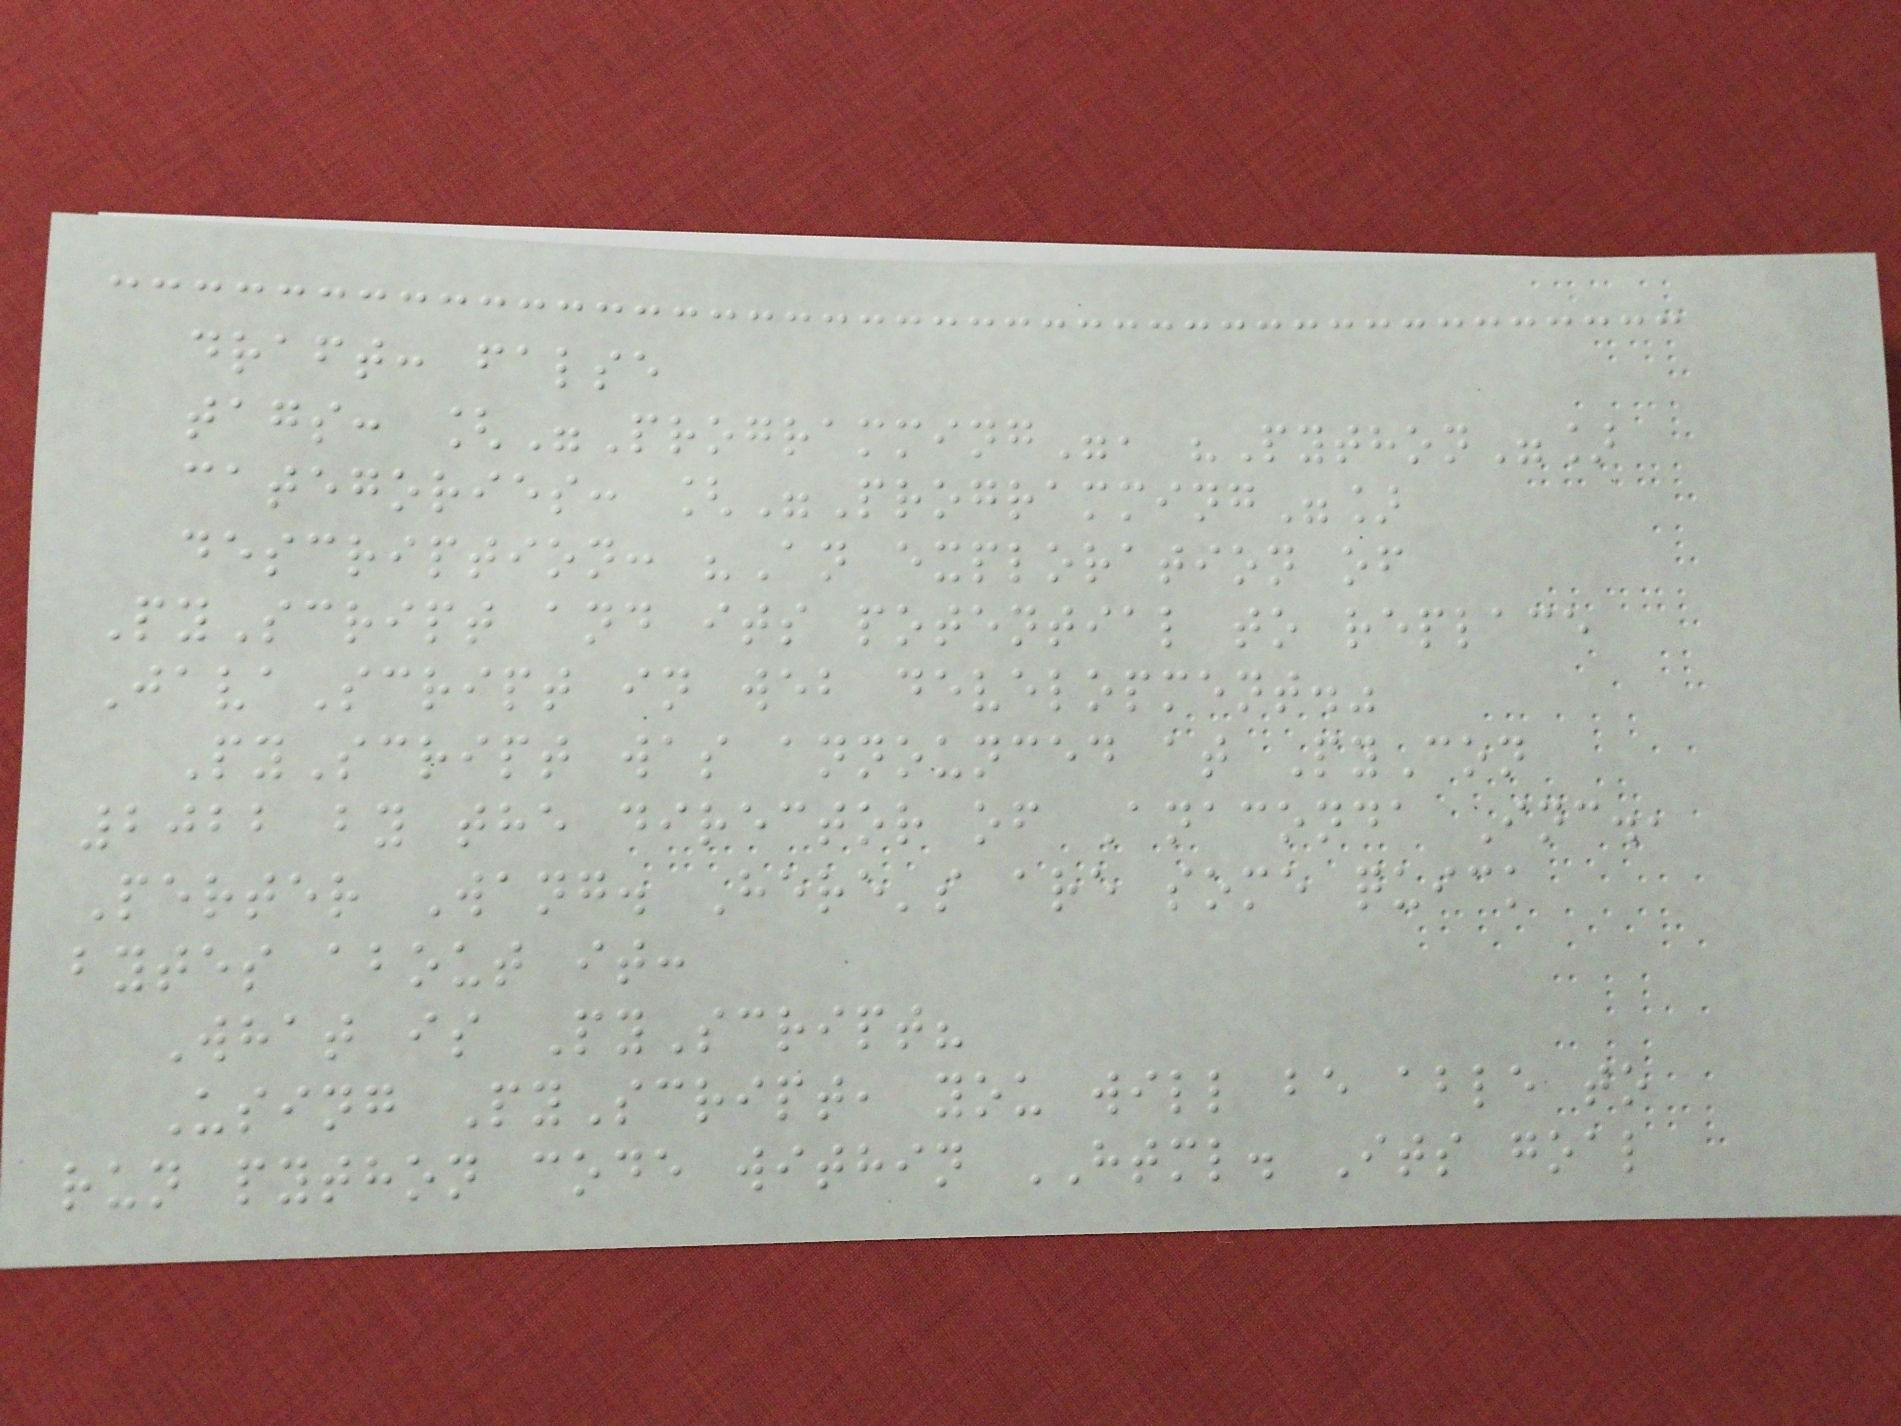draft: false
tags: ["Programming", "Python"]
categories: ["Programming"]
description: "An exploration of
PyScript and its potential to replace
JavaScript in web development."
PyScript was announced at PyCon
2022 by the director of Anaconda Inc.,
Perter Wang. Here's are some quick
bytes about it:
What is PyScript?
Using PyScript, you will be able to
run python code within HTML. Its goal
